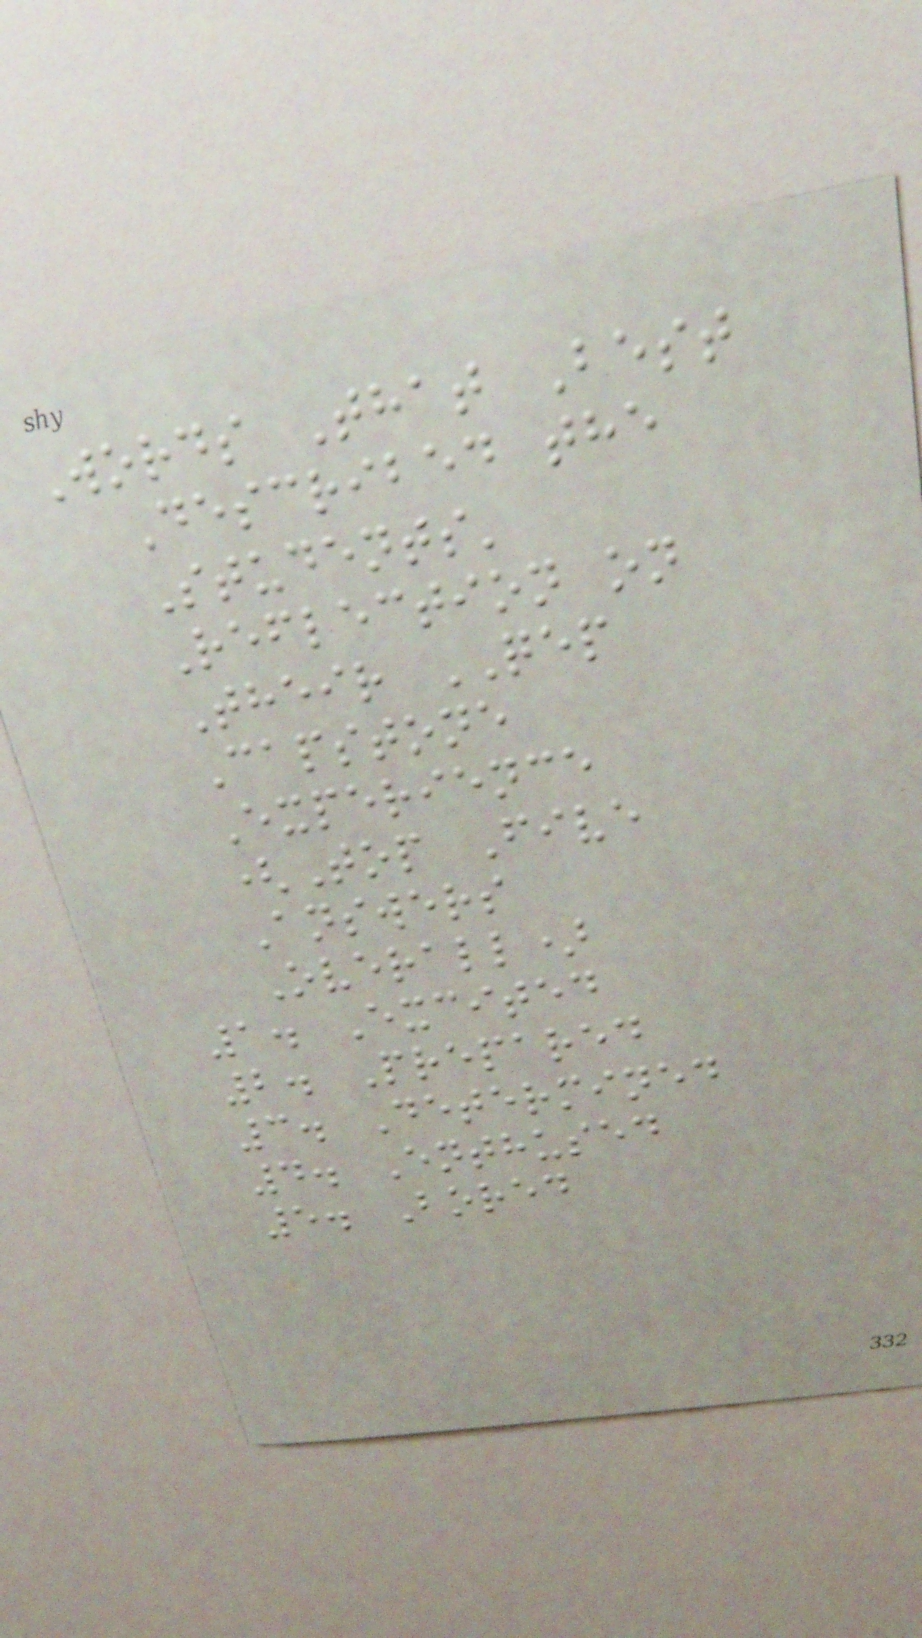Words That Best
Described the
Students'
Reflection on
Their QEP
Capstone
Experience
(Top Five
Answers
Overall)
1. Excited
2. Prepared
3. Determined
4. Enthused
5. Bored
